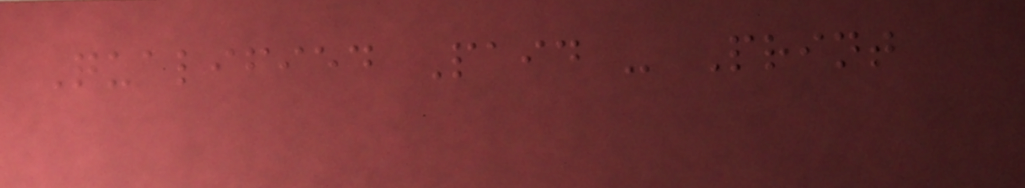Qualified Paid - Print
